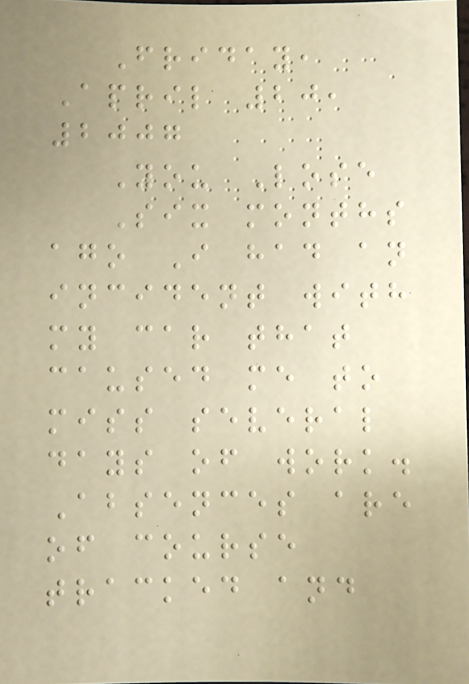Friday,
April 20,
2007
You Lose
Six months
ago I had an
incident with
my car that
caused me to
miss several
days of work.
Absences are
of course
tracked and
